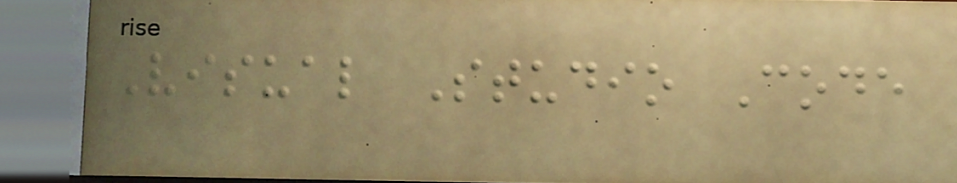Visual Studio Code
